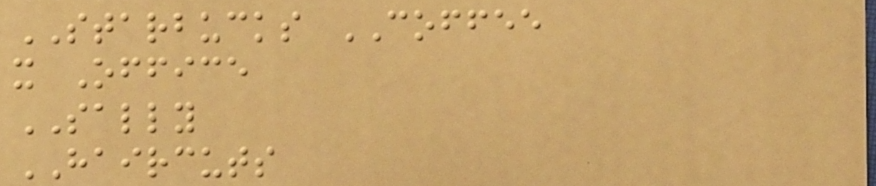STARBUCKS COFFEE
x Office
SALLY
HAIRCUTS
